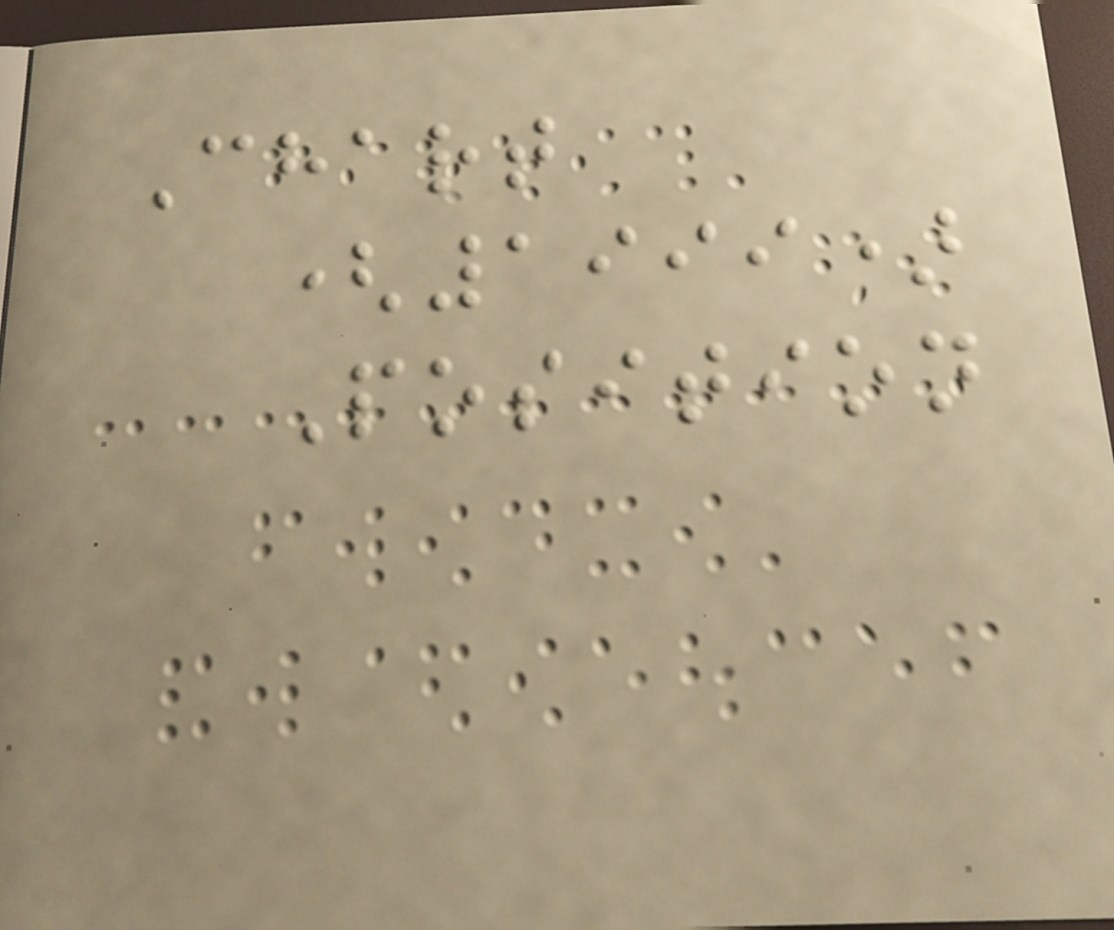Chart
(1999)
Position
